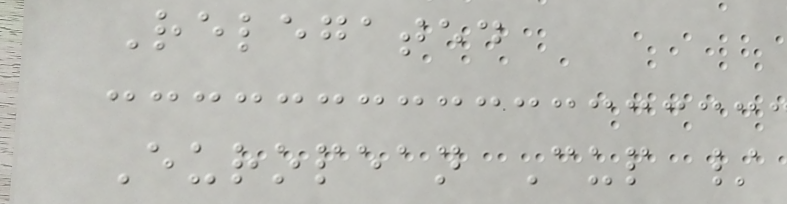Relegated
European Cup /
